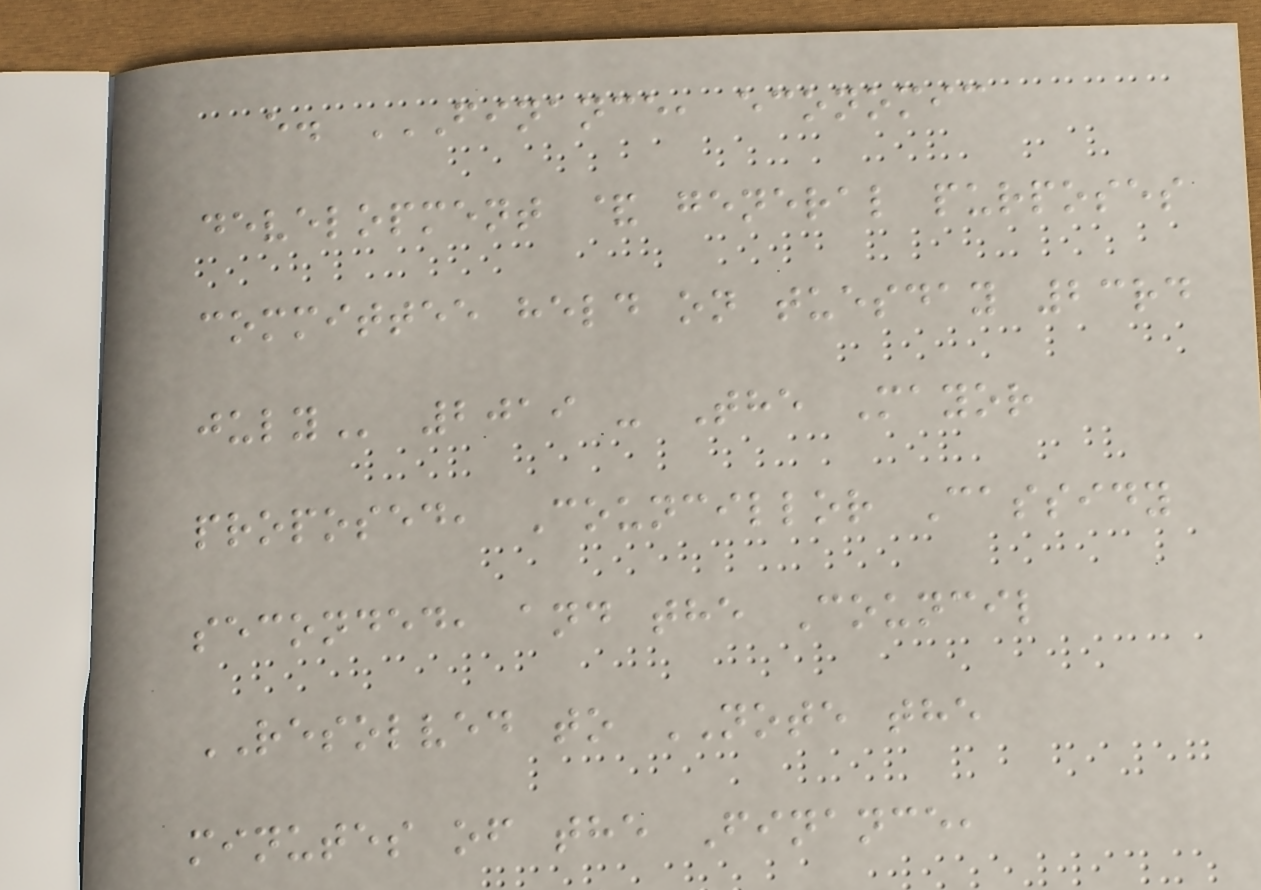e. FINANCE, ECONOMIC
DEVELOPMENT & GENERAL PURPOSES
COMMITTEE HELD ON TUESDAY 23RD
JULY 2019 - The Mayor
proposed, Councillor Cassidy
seconded, and the Council
RESOLVED to NOTE the
minutes of the Finance,
